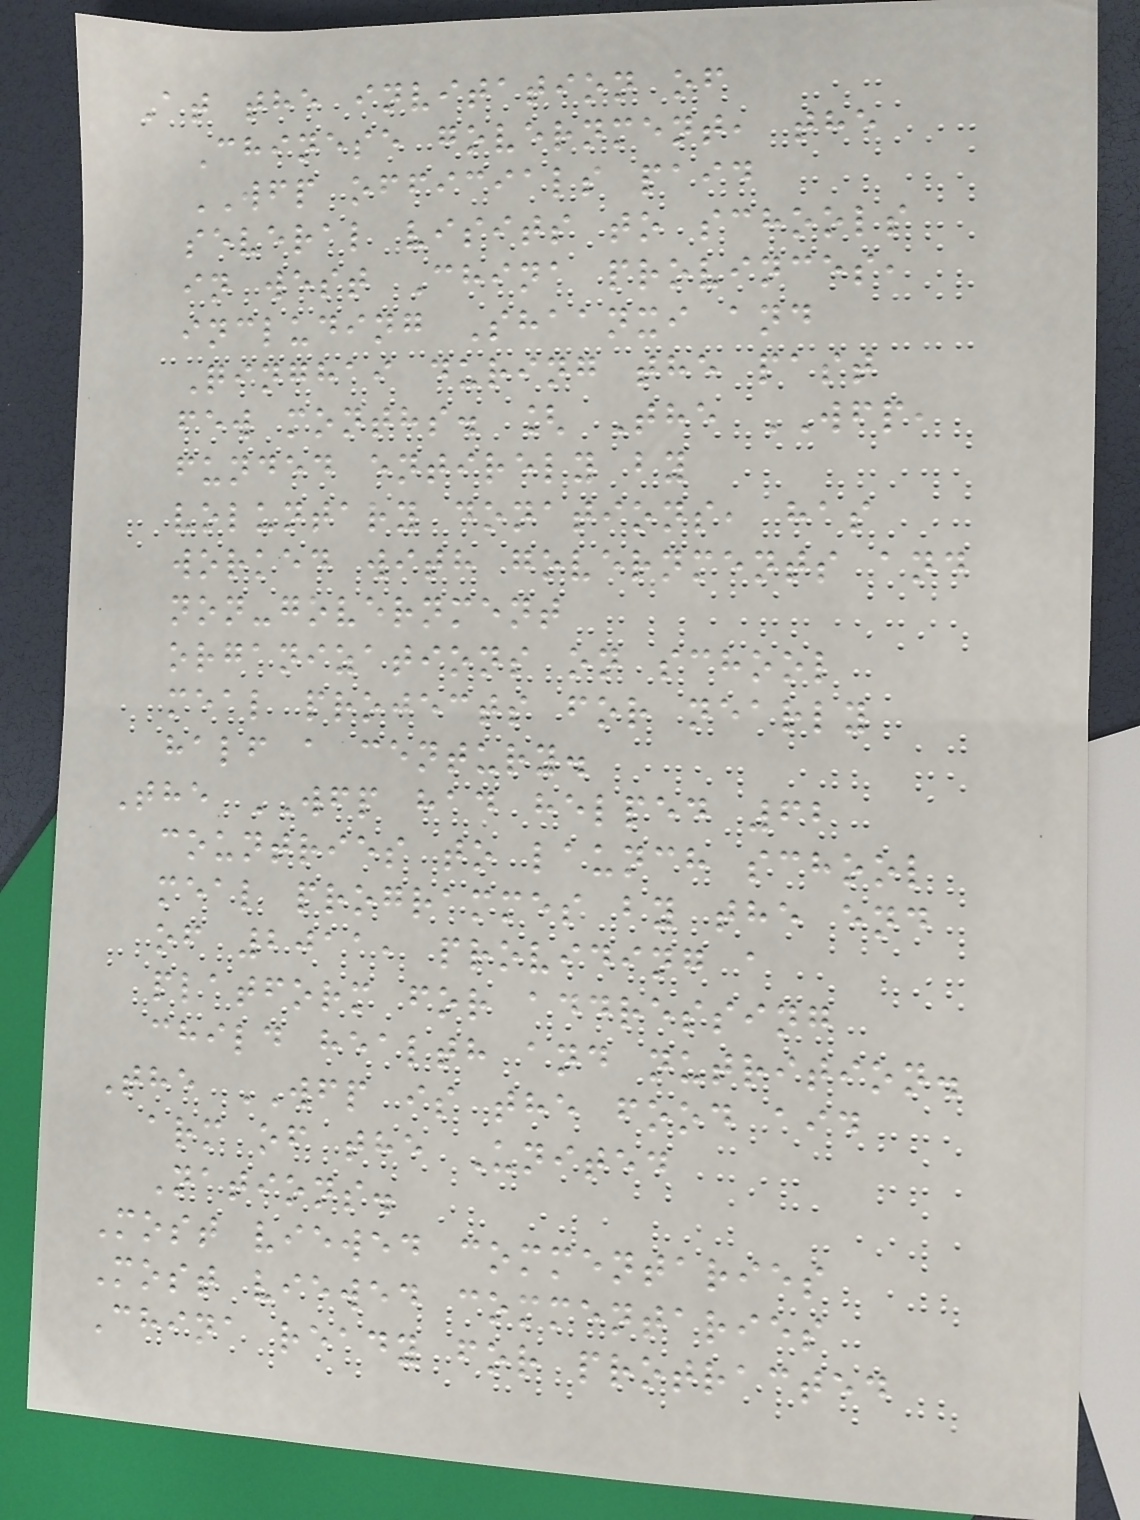At the invitation of
Chinese government, the
WFP officials paid
several visits to schools
in west China provinces,
including Shaanxi and
Qinghai during the past
few months. [ The WFP,
funded entirely by
voluntary donations, has
worked with governments and
non-government
organizations on school
meal projects for nearly
half a century.
The WFP had helped 62
countries to launch school
meal programmes by the end
of 2011, providing a
platform for addressing
child health and nutrition.
The WFP is the food aid
arm of the United
Nations.
Most viewed commentaries
Most viewed commentaries
China ready for protracted
